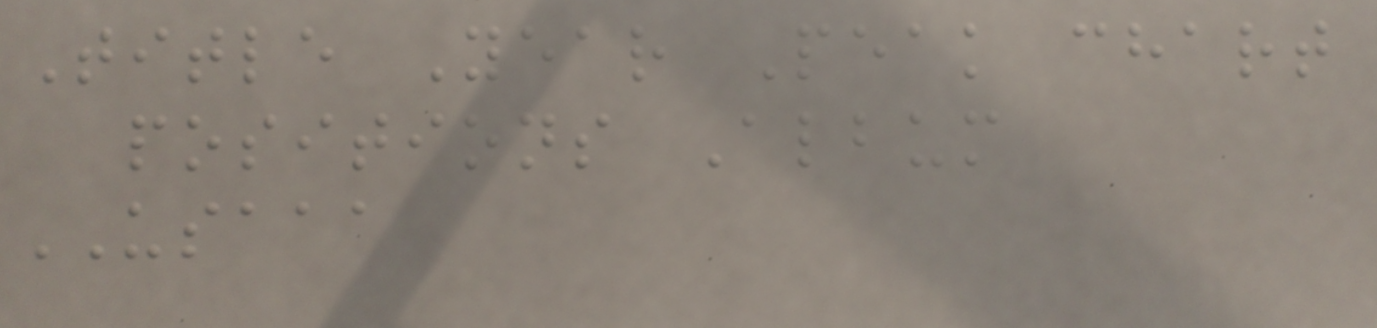Title Year Peak chart
positions Album
USAAA
